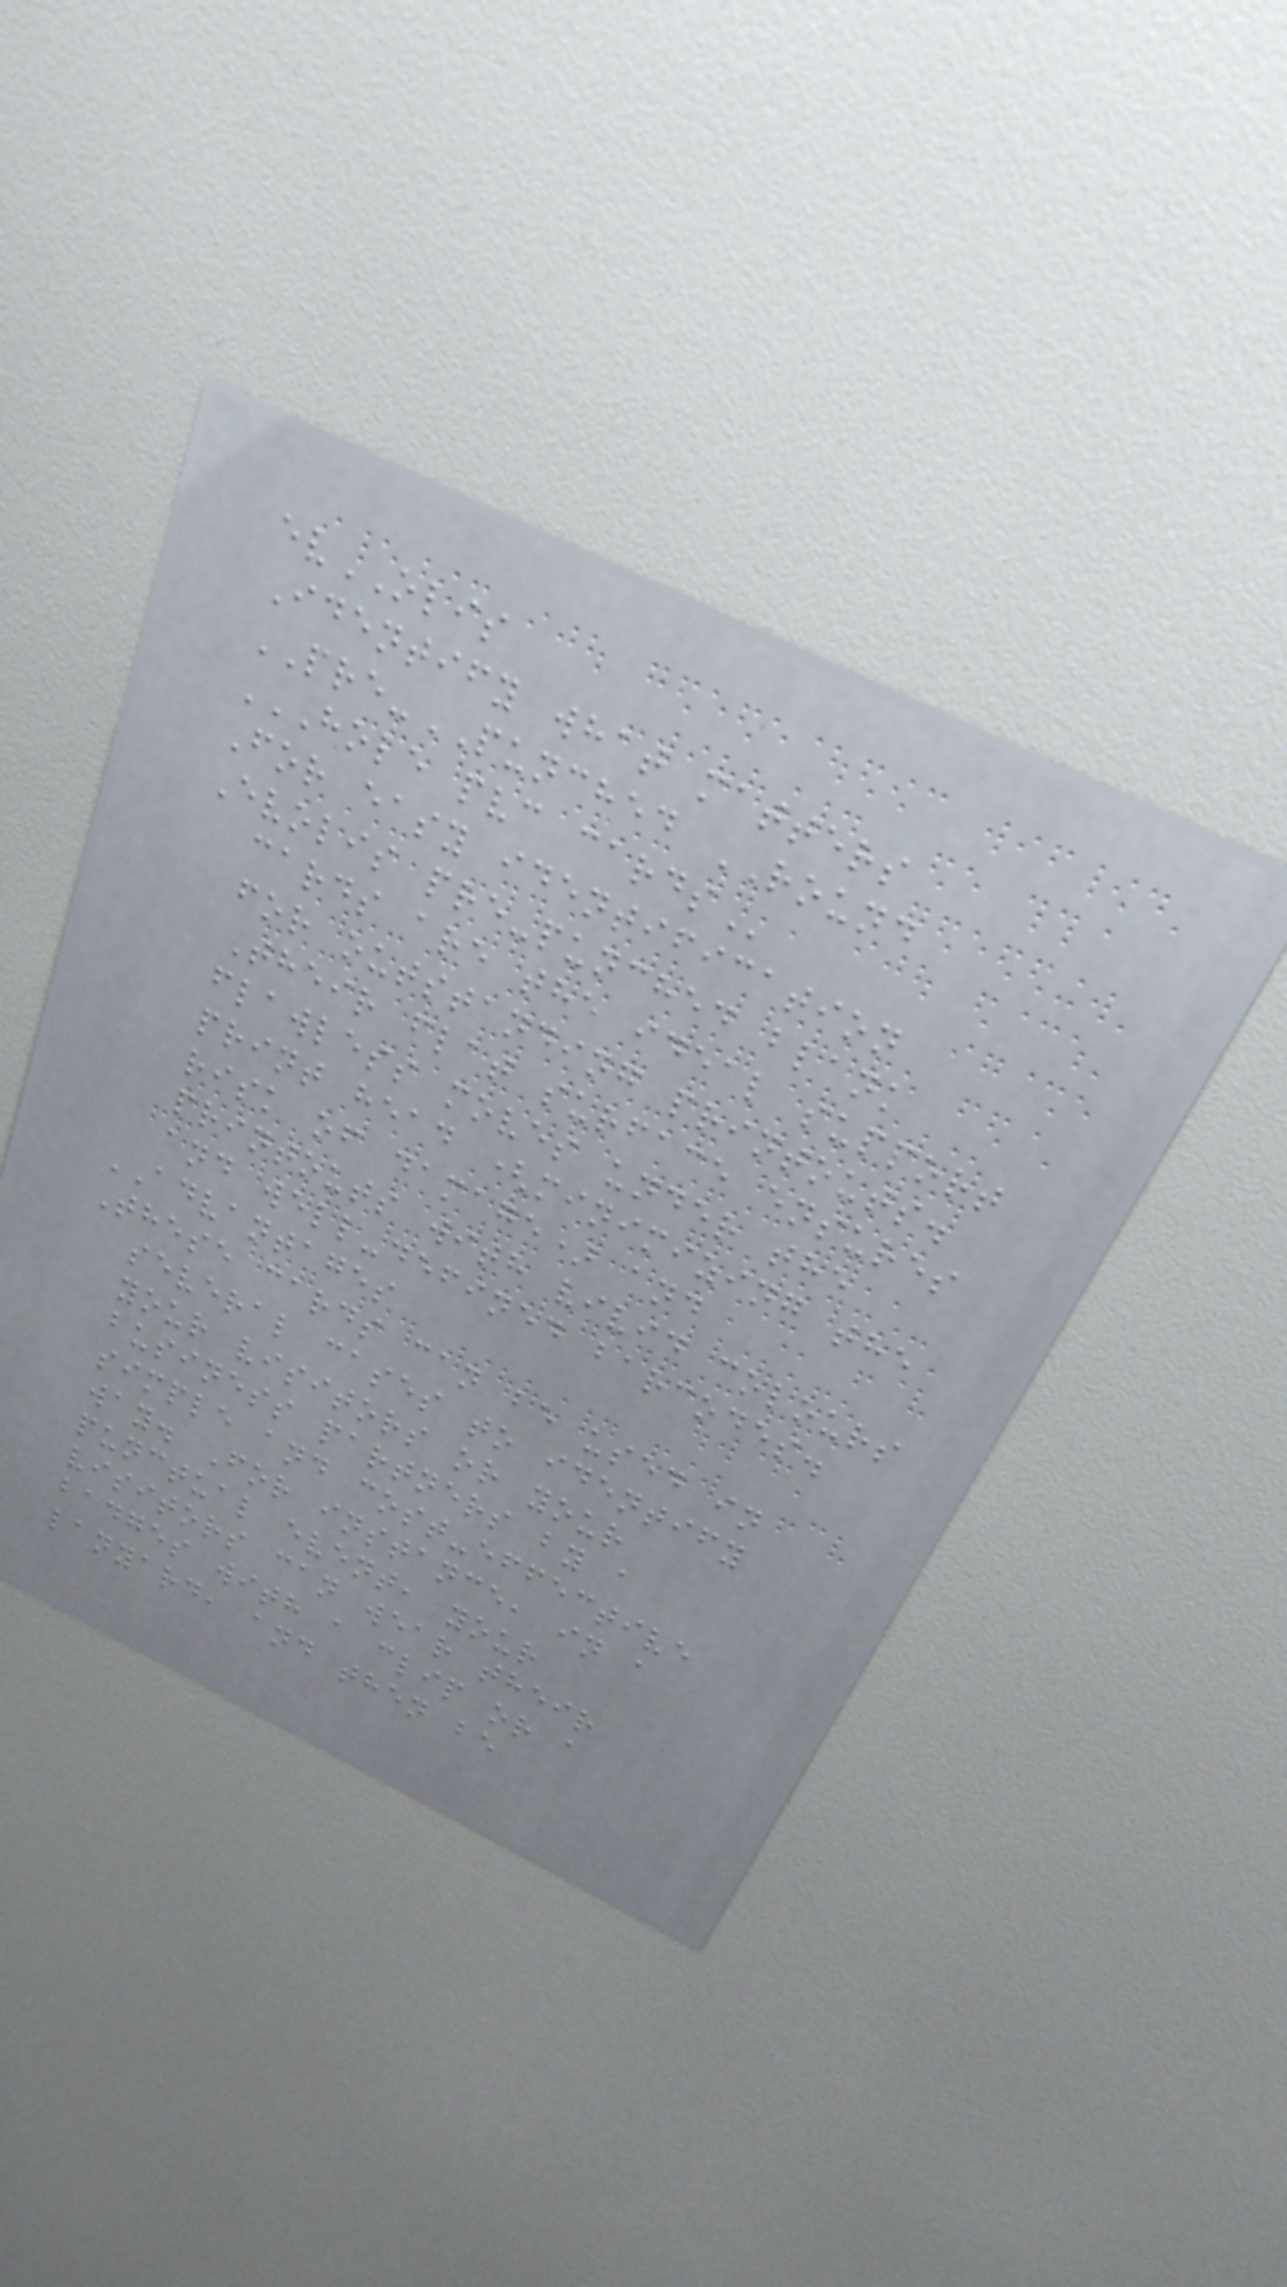evOLIS
Identify what matters
PRE-PUNCHED ROUND
HOLE PVC CARDS
For easy identification
Evolis pre-punched blank
cards are the ideal support
for outstanding printouts.
Their flat surface ensures
flawless moves under the
print head (minimizing the
risk of damage) and
printouts with vivid colours
and well-defined barcodes.
ADVANTAGES
These cards can be used in
several cases to identify
your visitors or your
business partners by a
simple and cost-effective
way. For instance, in a
punctual event, your
visitors can wear their
badges with a clip or a
lanyard, and then be
